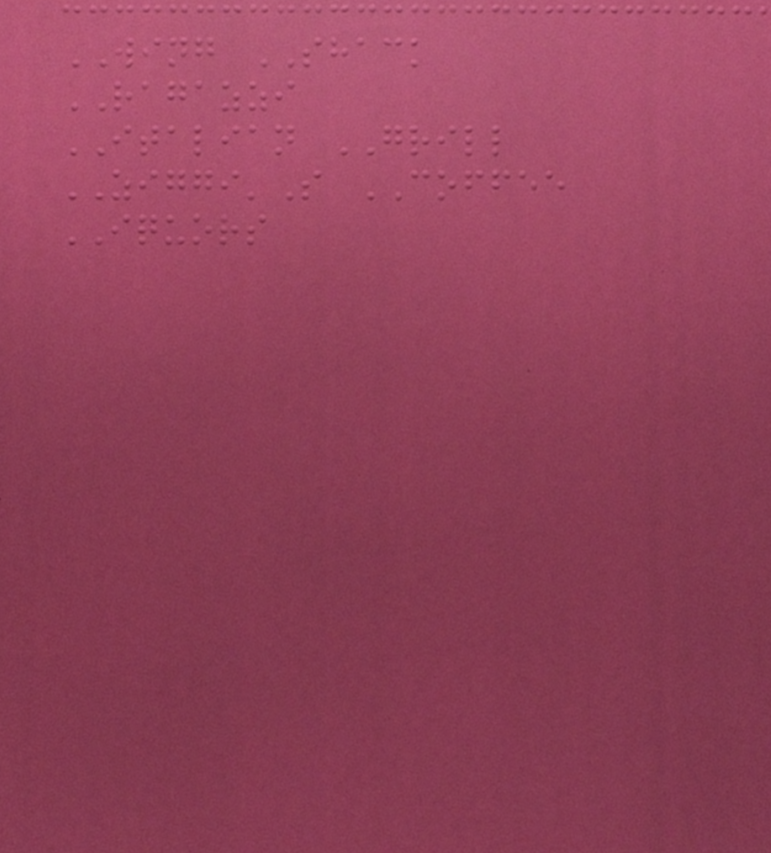WING SHACK
RAGAZZI
ITALIAN GRILL
ZIGGI'S COFFEE
IQUORS
